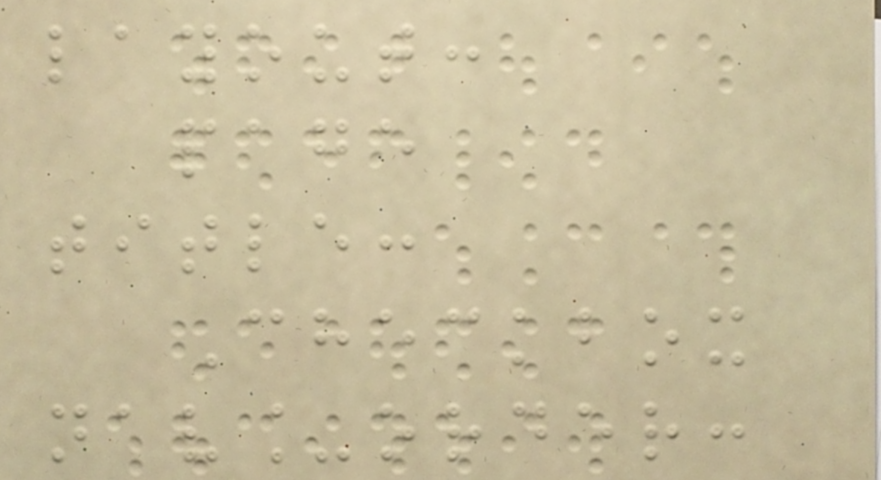layout:
page
title:
Checkbox
nav_order:
